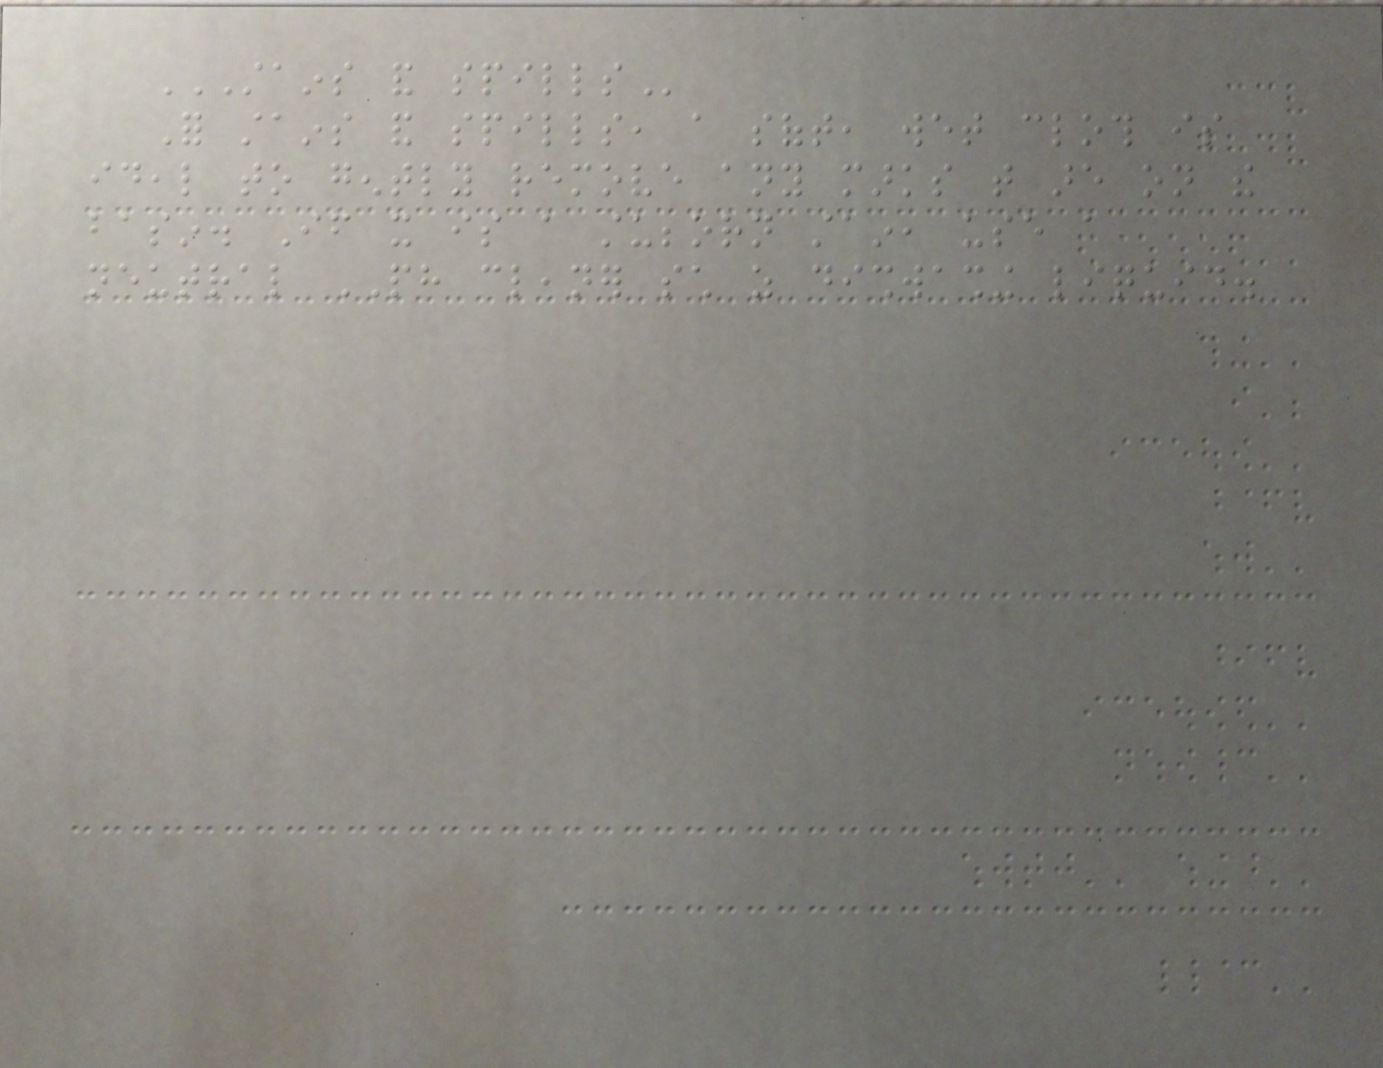STAINS AND SPILLS
For stains and spills, a soft, wet cloth is
ideal to gently remove any marks that are on the
basin. If it is a stubborn stain, use a
neutral PH cleaner such as dishwashing liquid.
